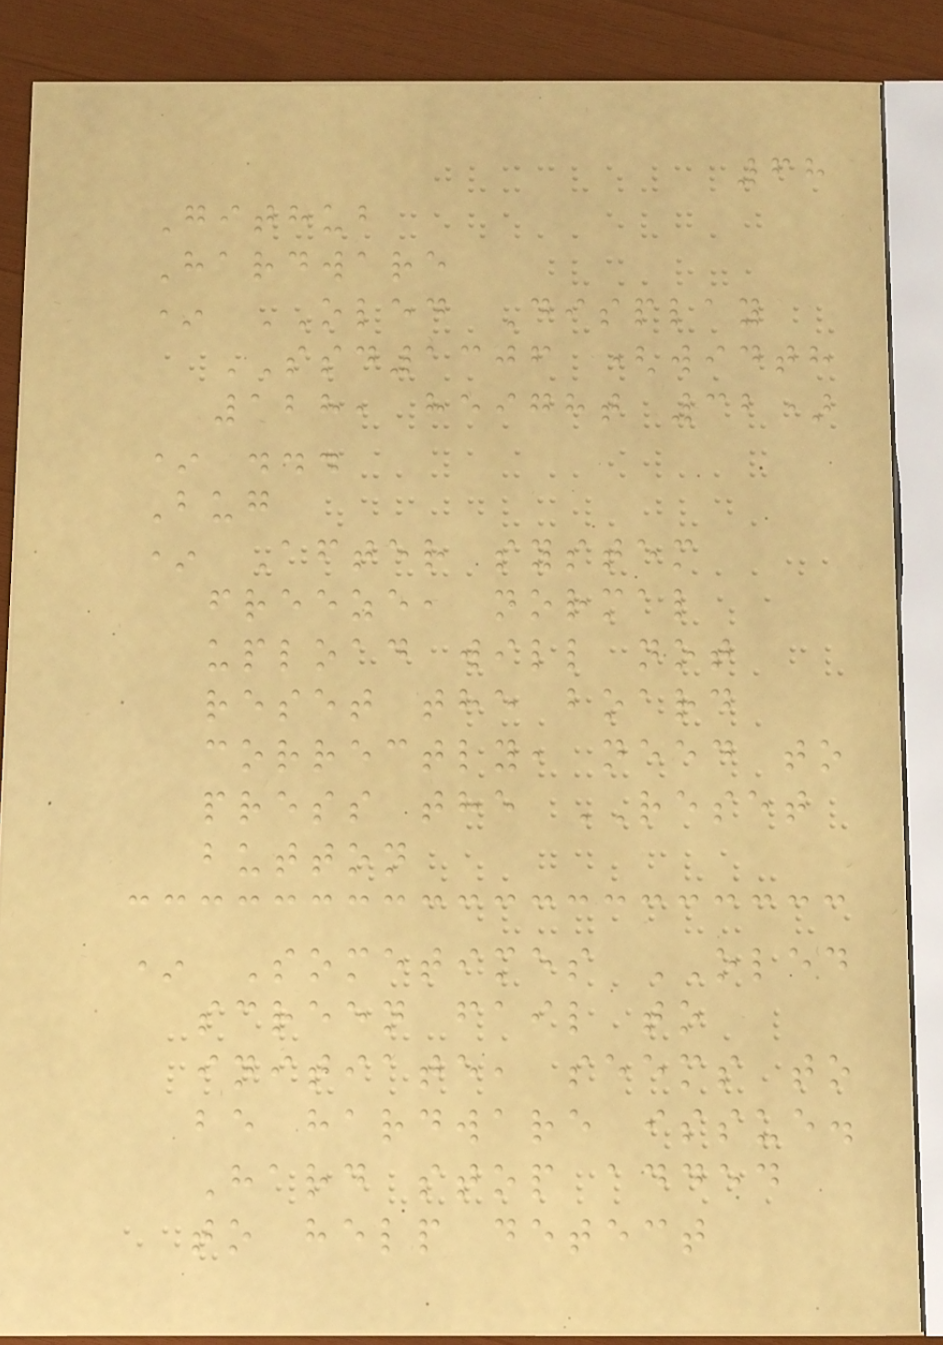68
Github
Hardware
* OLED Display
SSD1306 (width
128, height 32)
* ...
Bug
* After system
freeze, normal
upload will not
reset the board
correctly, need to
press the RESET
button
* Sometimes OLED
screen fail to
initiate, seems to
be hardware issue.
Hard stop added
to help detect
